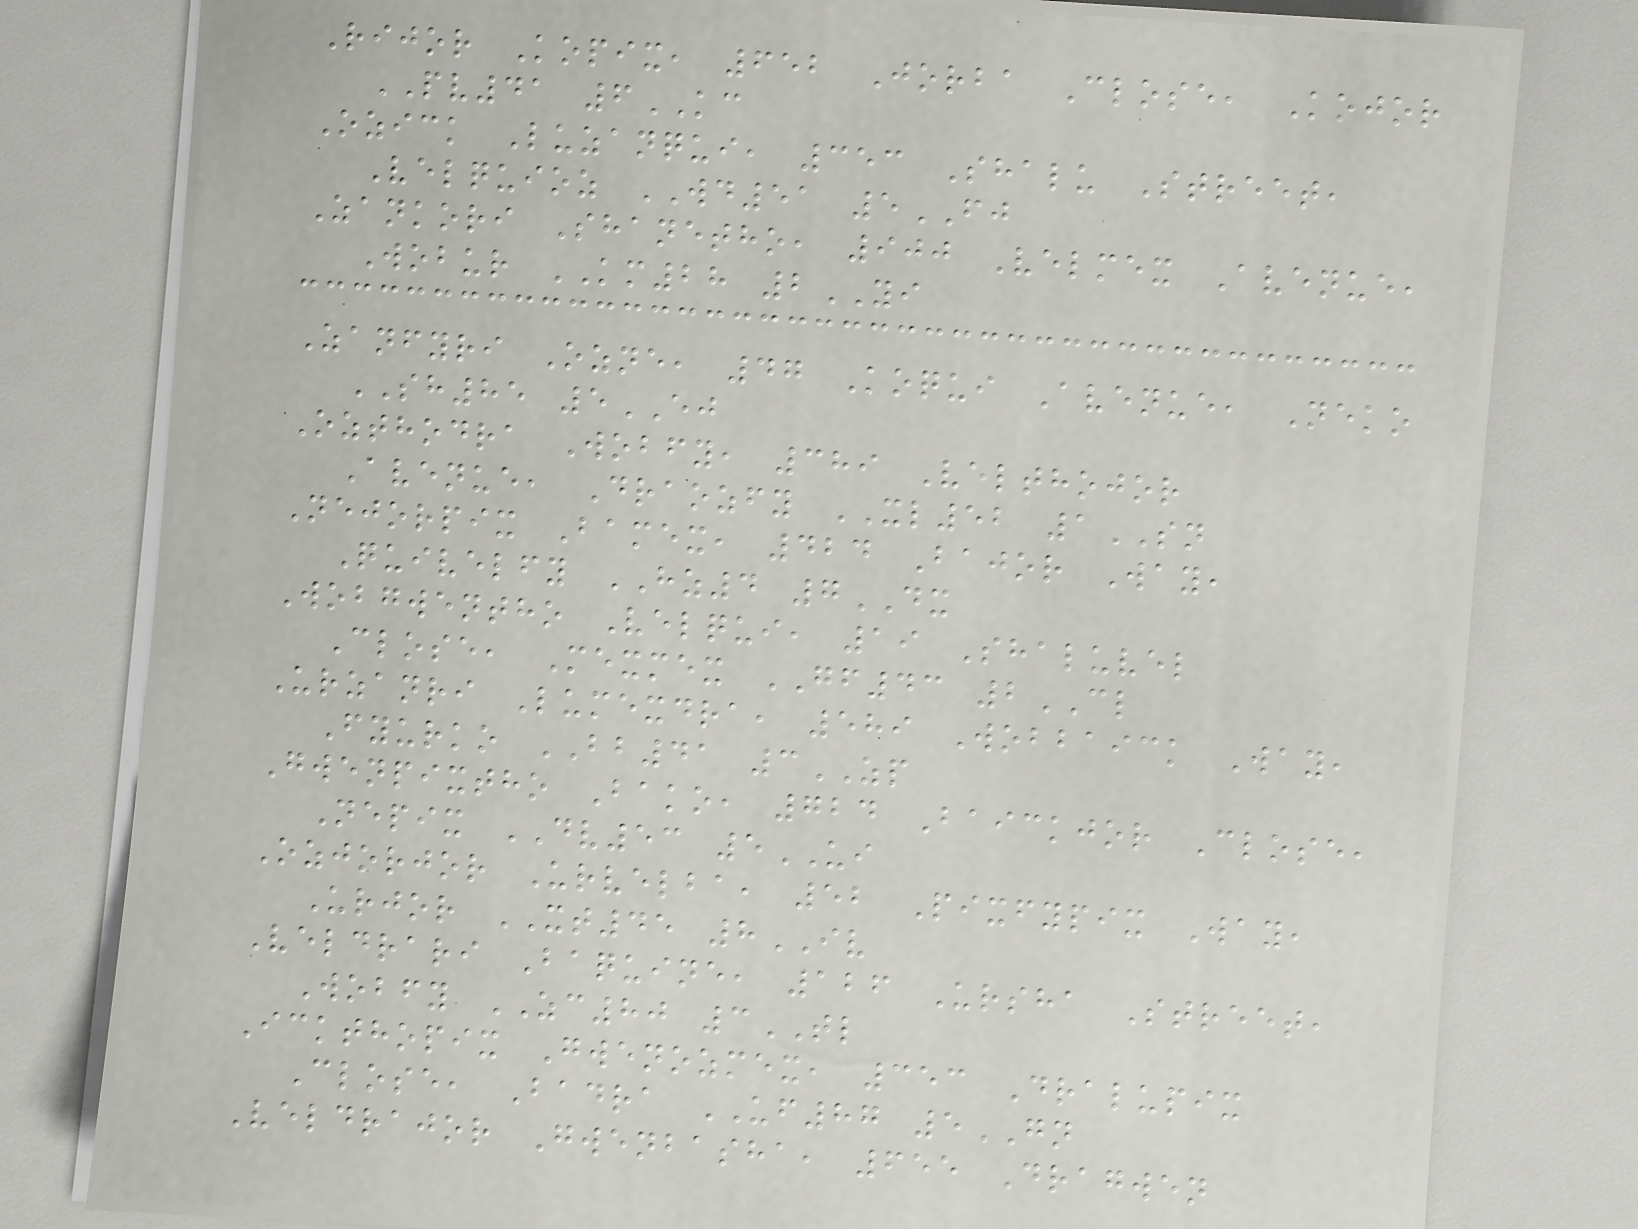Rijor Kopix, 652 Jorba Close, Kojor
PV41 6KC
Ozick Luzanqui, 353 Shalu Street,
Velquioz WD51 5FJ
Zankori Shanetho, 900 Velmex Avenue,
Wobur KM28 2YI
Zanfyri Ozne, 47 Koqui Avenue, Neko
SH85 5EJ
Ozthodra Wobfy, 389 Velthojor
Avenue, Draozfy XL52 1SN
Nejorpix Bamex, 424 Bajor Way,
Quivelfy HZ4 7DX
Wobgwentho Velqui, 19 Shaluvel
Close, Mexmex GF43 2CL
Urzanri Lumexdra, 589 Wobbaick Way,
Fyurko BB41 3ZP
Gwenpixtho Bako, 724 Baickjor Close,
Nepix DV53 5UI
Ozjorjor Urvelba, 52 Pixfypix Way,
Urjor XT45 8IV
Veldrari Baquine, 126 Ursha Street,
Wobfy ZC80 3TL
Ickthopix Gwenozmex, 353 Dralupix
Close, Badra UF87 5GN
Veldrajor Gwenbasha, 655 Dragwen
